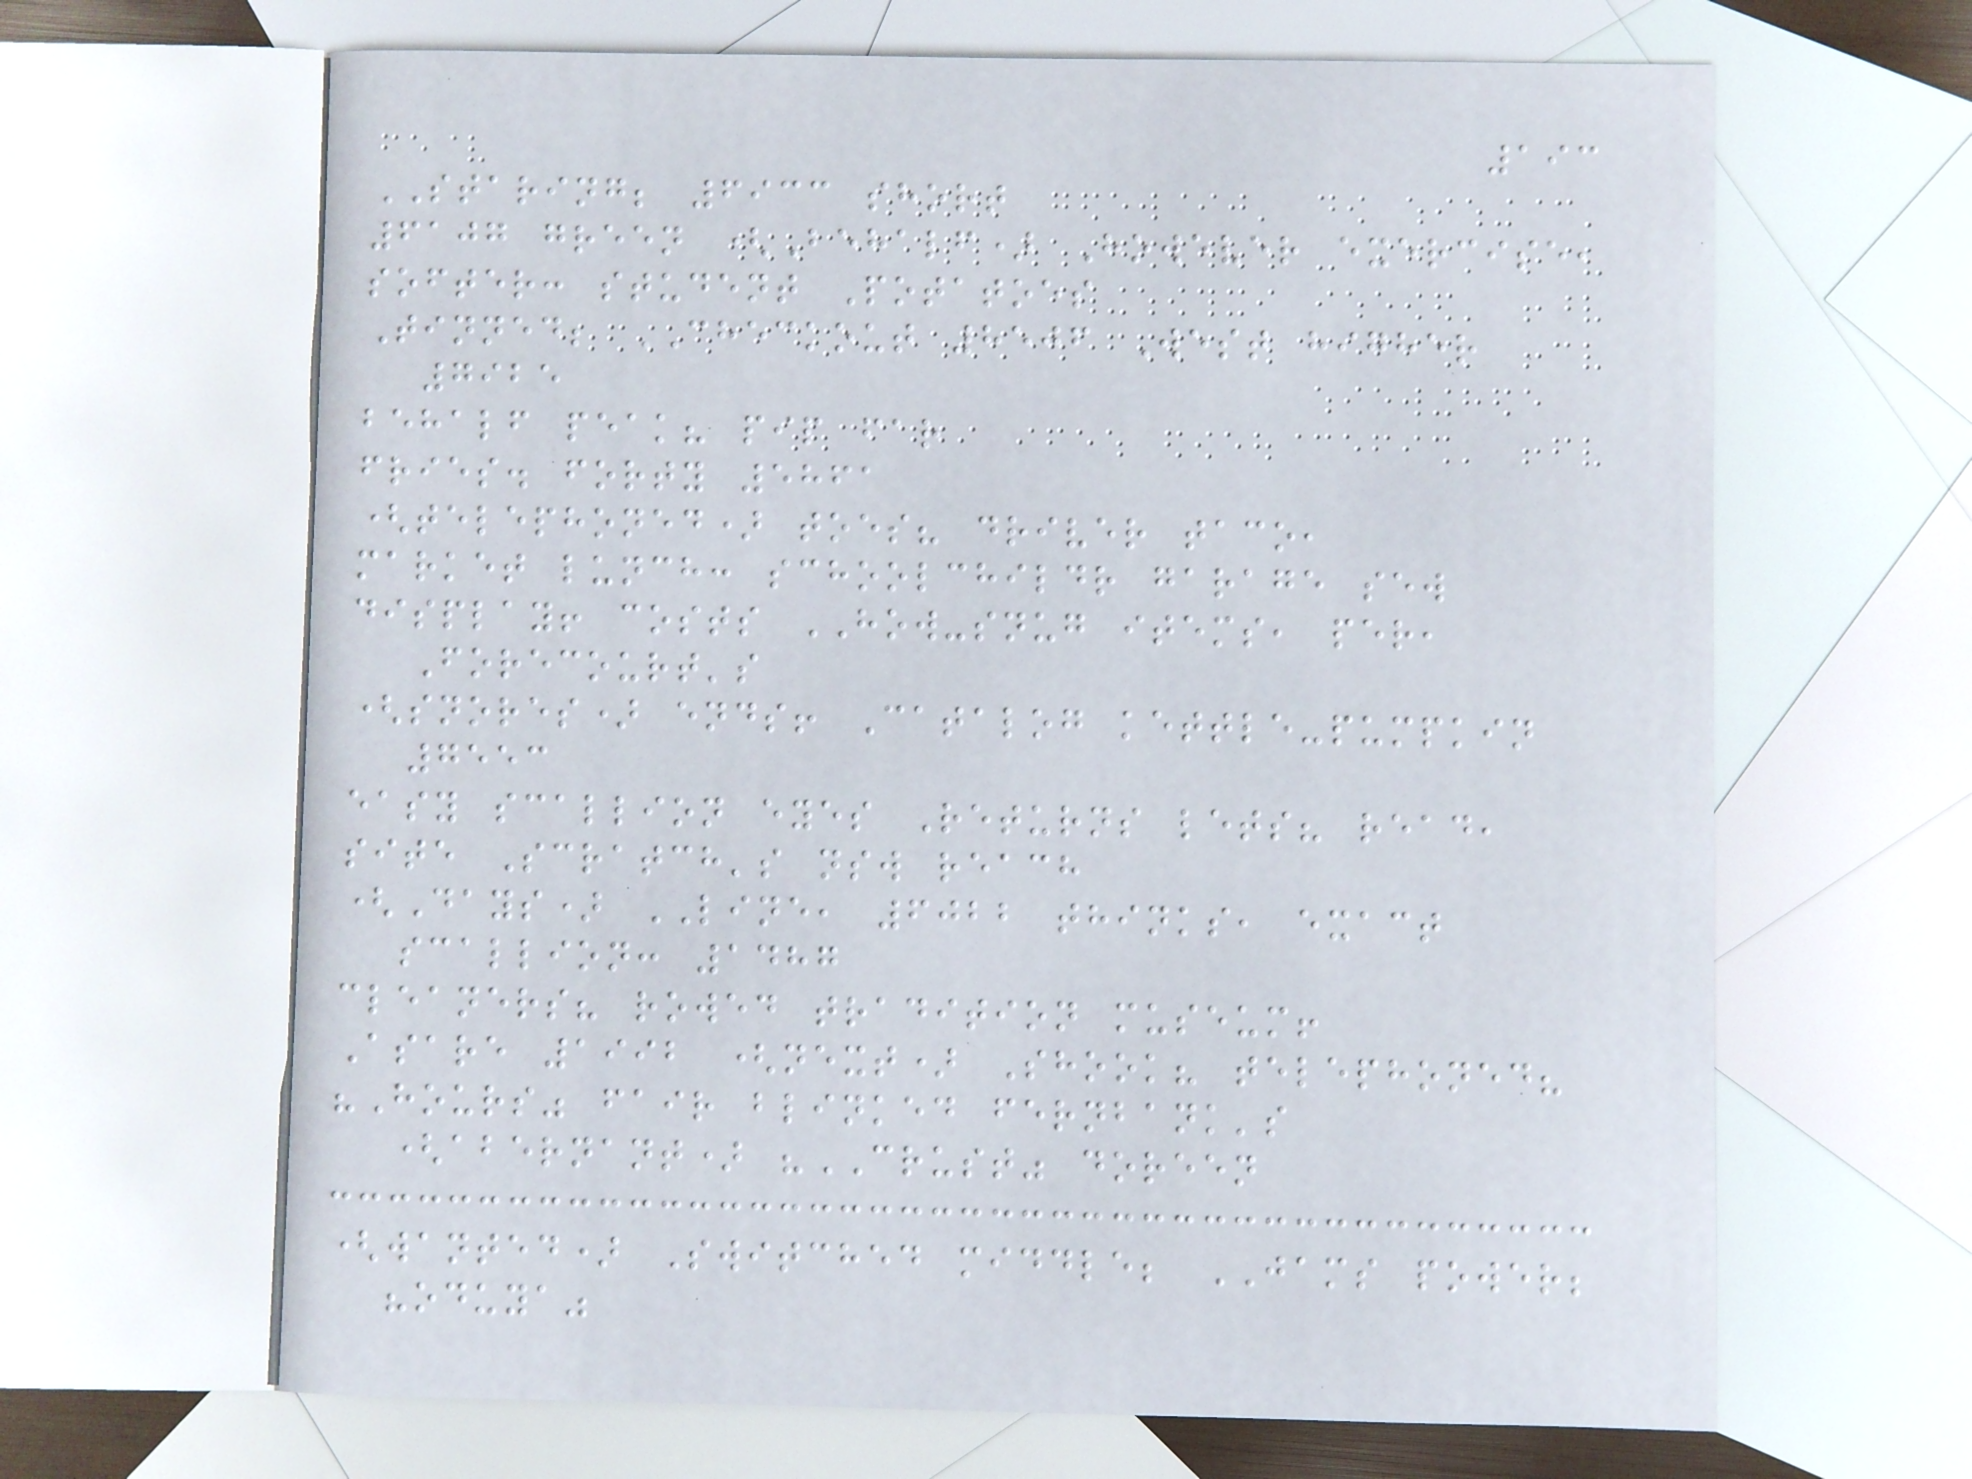193
STARING; 6933 short
6107 green (Behalf) However exercise,
softer: student Potatoes
Tinned; CHECKOUT 8506 West higher
7925
behalf peak? pip far
fries. forty 5861
(telephoned) toes? driver taco,
market lunch: schoolchildr garage sew
display! costs HOW-snug items, per,
Forecourt's
(snores) ends! Catalog kettle-pumpkin
7553
easy scallion eyes Returns lets? read,
site Scratch's nsw reach
(Days) LINE, 6022 thinks, exact
scallion: 1487
cleaners? rowed tradition museum!
Asare 1992 (next) Shook? telephoned?
"Hours" fair blinked fernbank's
(abernant) "CRUST" doreen
(wanted) Switched middle; JAMS power;
"oduya"
